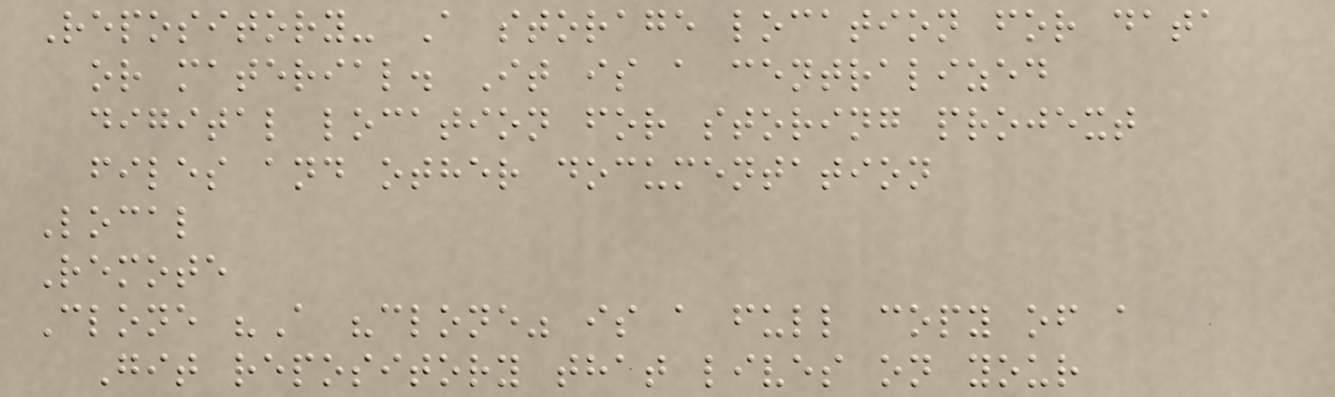Repository- A storage location for data
or material. It is a centralized
digital location for storing projext
files and other documentation
Local
Remote
Clone "A "clone" is a full copy of a
Git repository that lives on your
